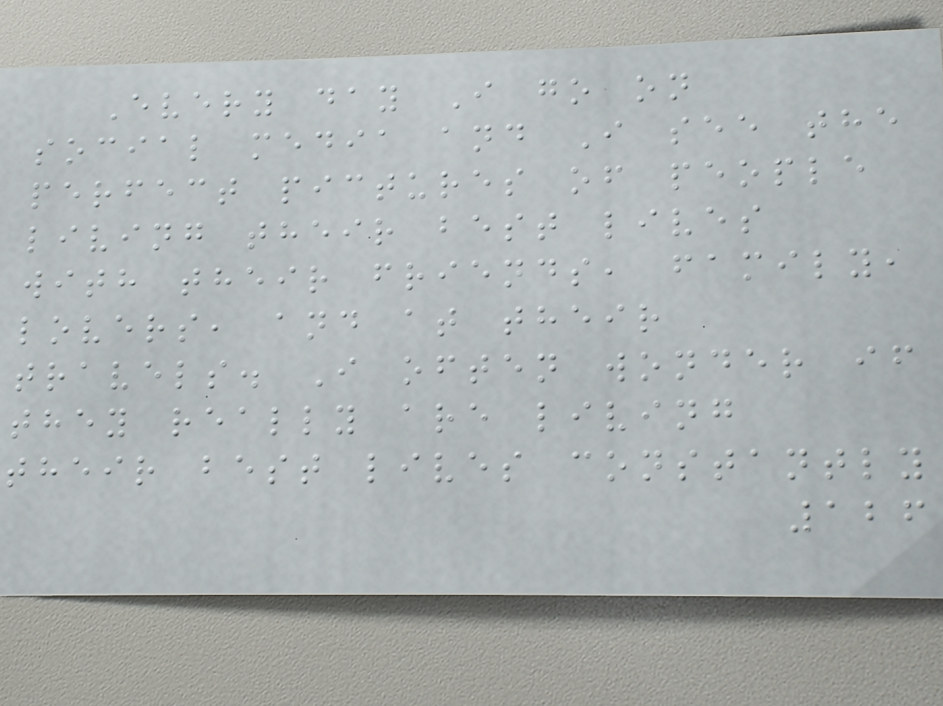Every day I go on
social media and I see the
perfect pictures of people
living their best lives
with their friends, family,
lovers, and at their
travels. I often wonder if
they really are living
their best lives constantly
126
